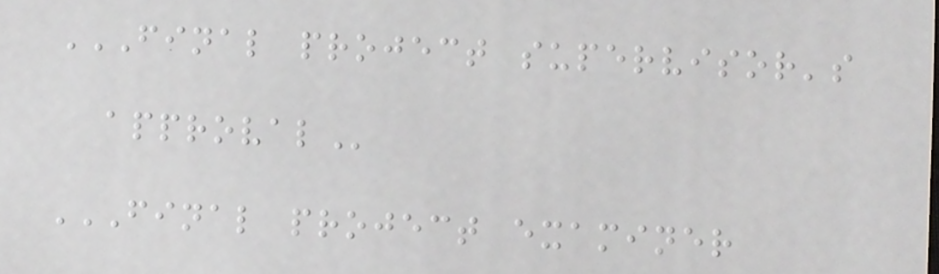FINAL PROJECT SUPERVISOR'S
APPROVAL
FINAL PROJECT EXAMINER
